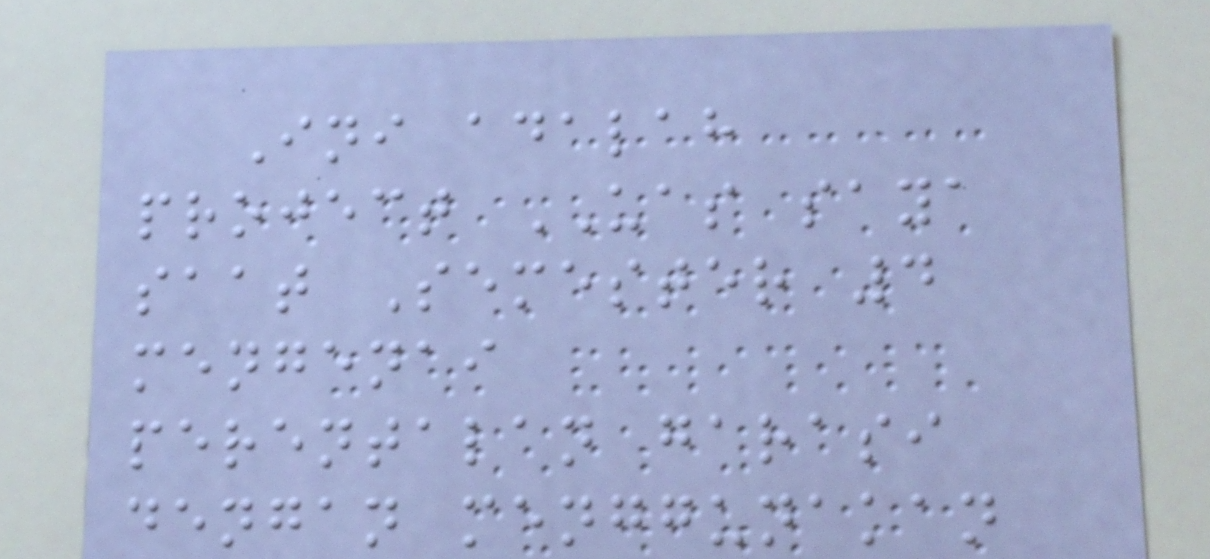Ini adalah
project UAS saya
saat Semester 4
mengenai
perentalan garasi
dengan menggunakan
